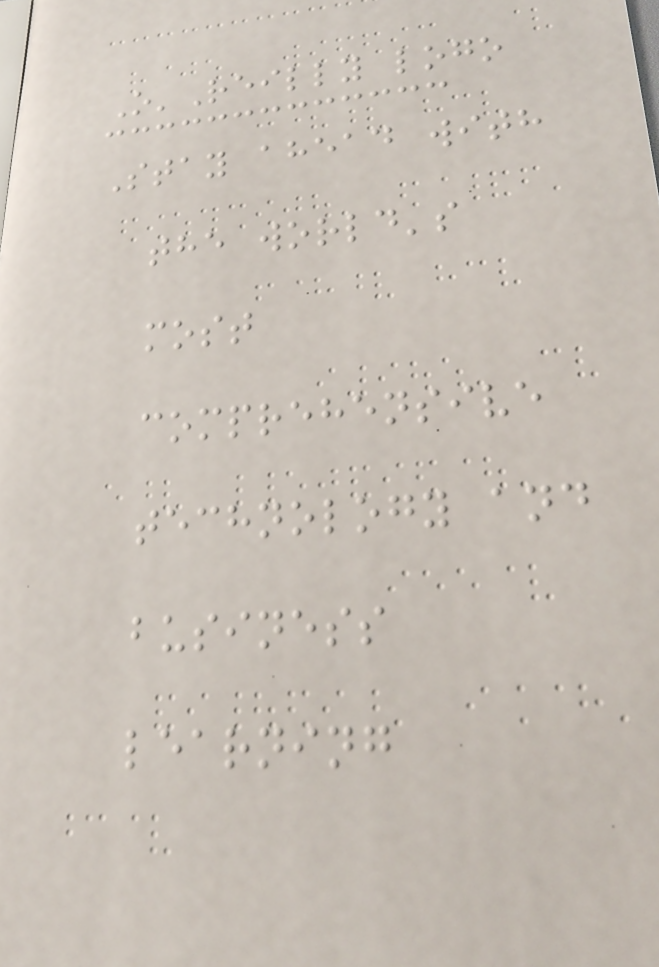O'Reilly logo
Stay ahead with
the world's
most
comprehensive
technology and
business
learning
